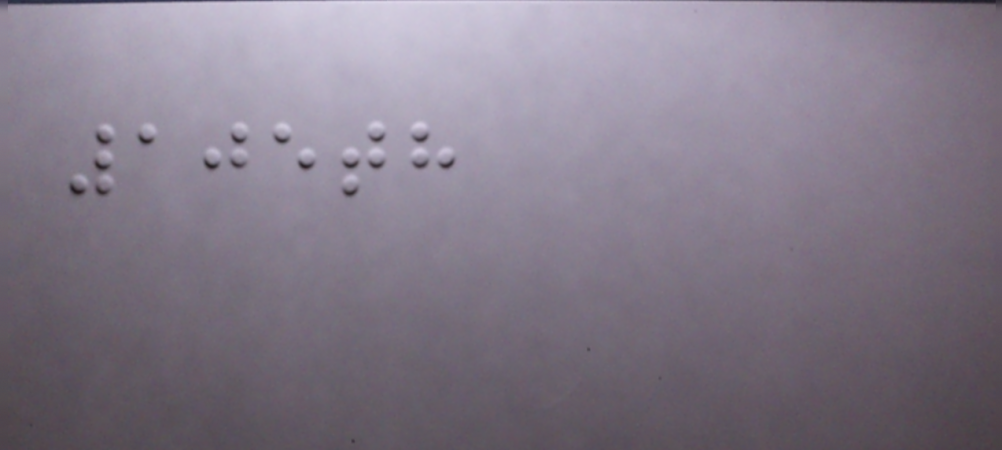105th
